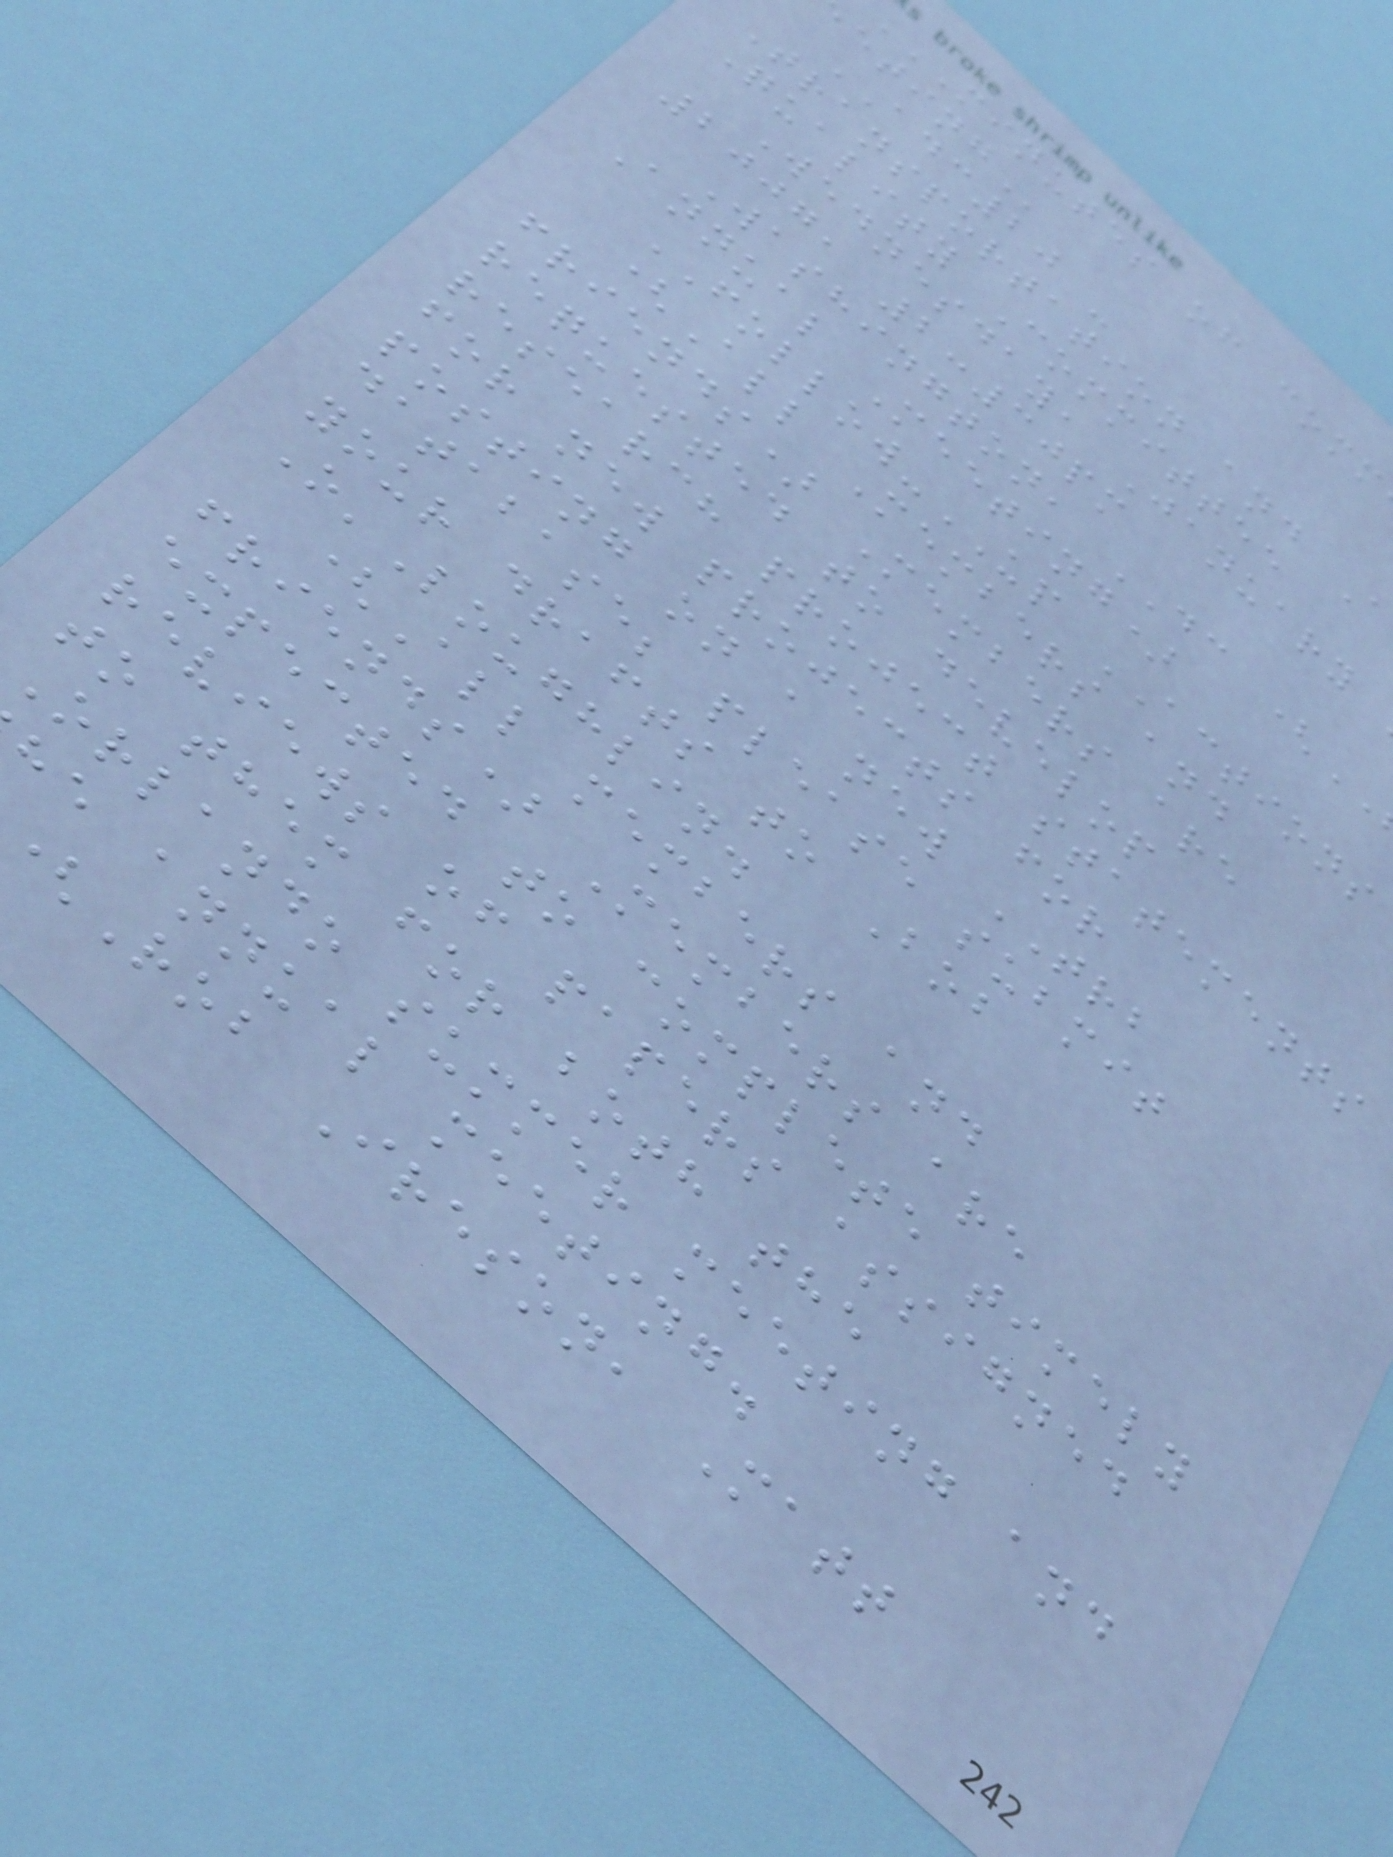ADC20 -
Transportation and A
Quality Committee
Wednesday, January
2007, 2:30pm
Washington, DC (
Annual Meeting)
FOLLOW-UP ACTIONS
(All Members and
friends) Members are
requested to develop
research project statements
for new projects for
posting on a new TRB
database; please submit
your drafts to Bob
O'Loughlin.
(All members and
friends) Members are
expected to complete timely
reviews of papers assigned
to them for both the
Orlando summer meeting and
he annual meeting.
Rob Ireson, Matt
